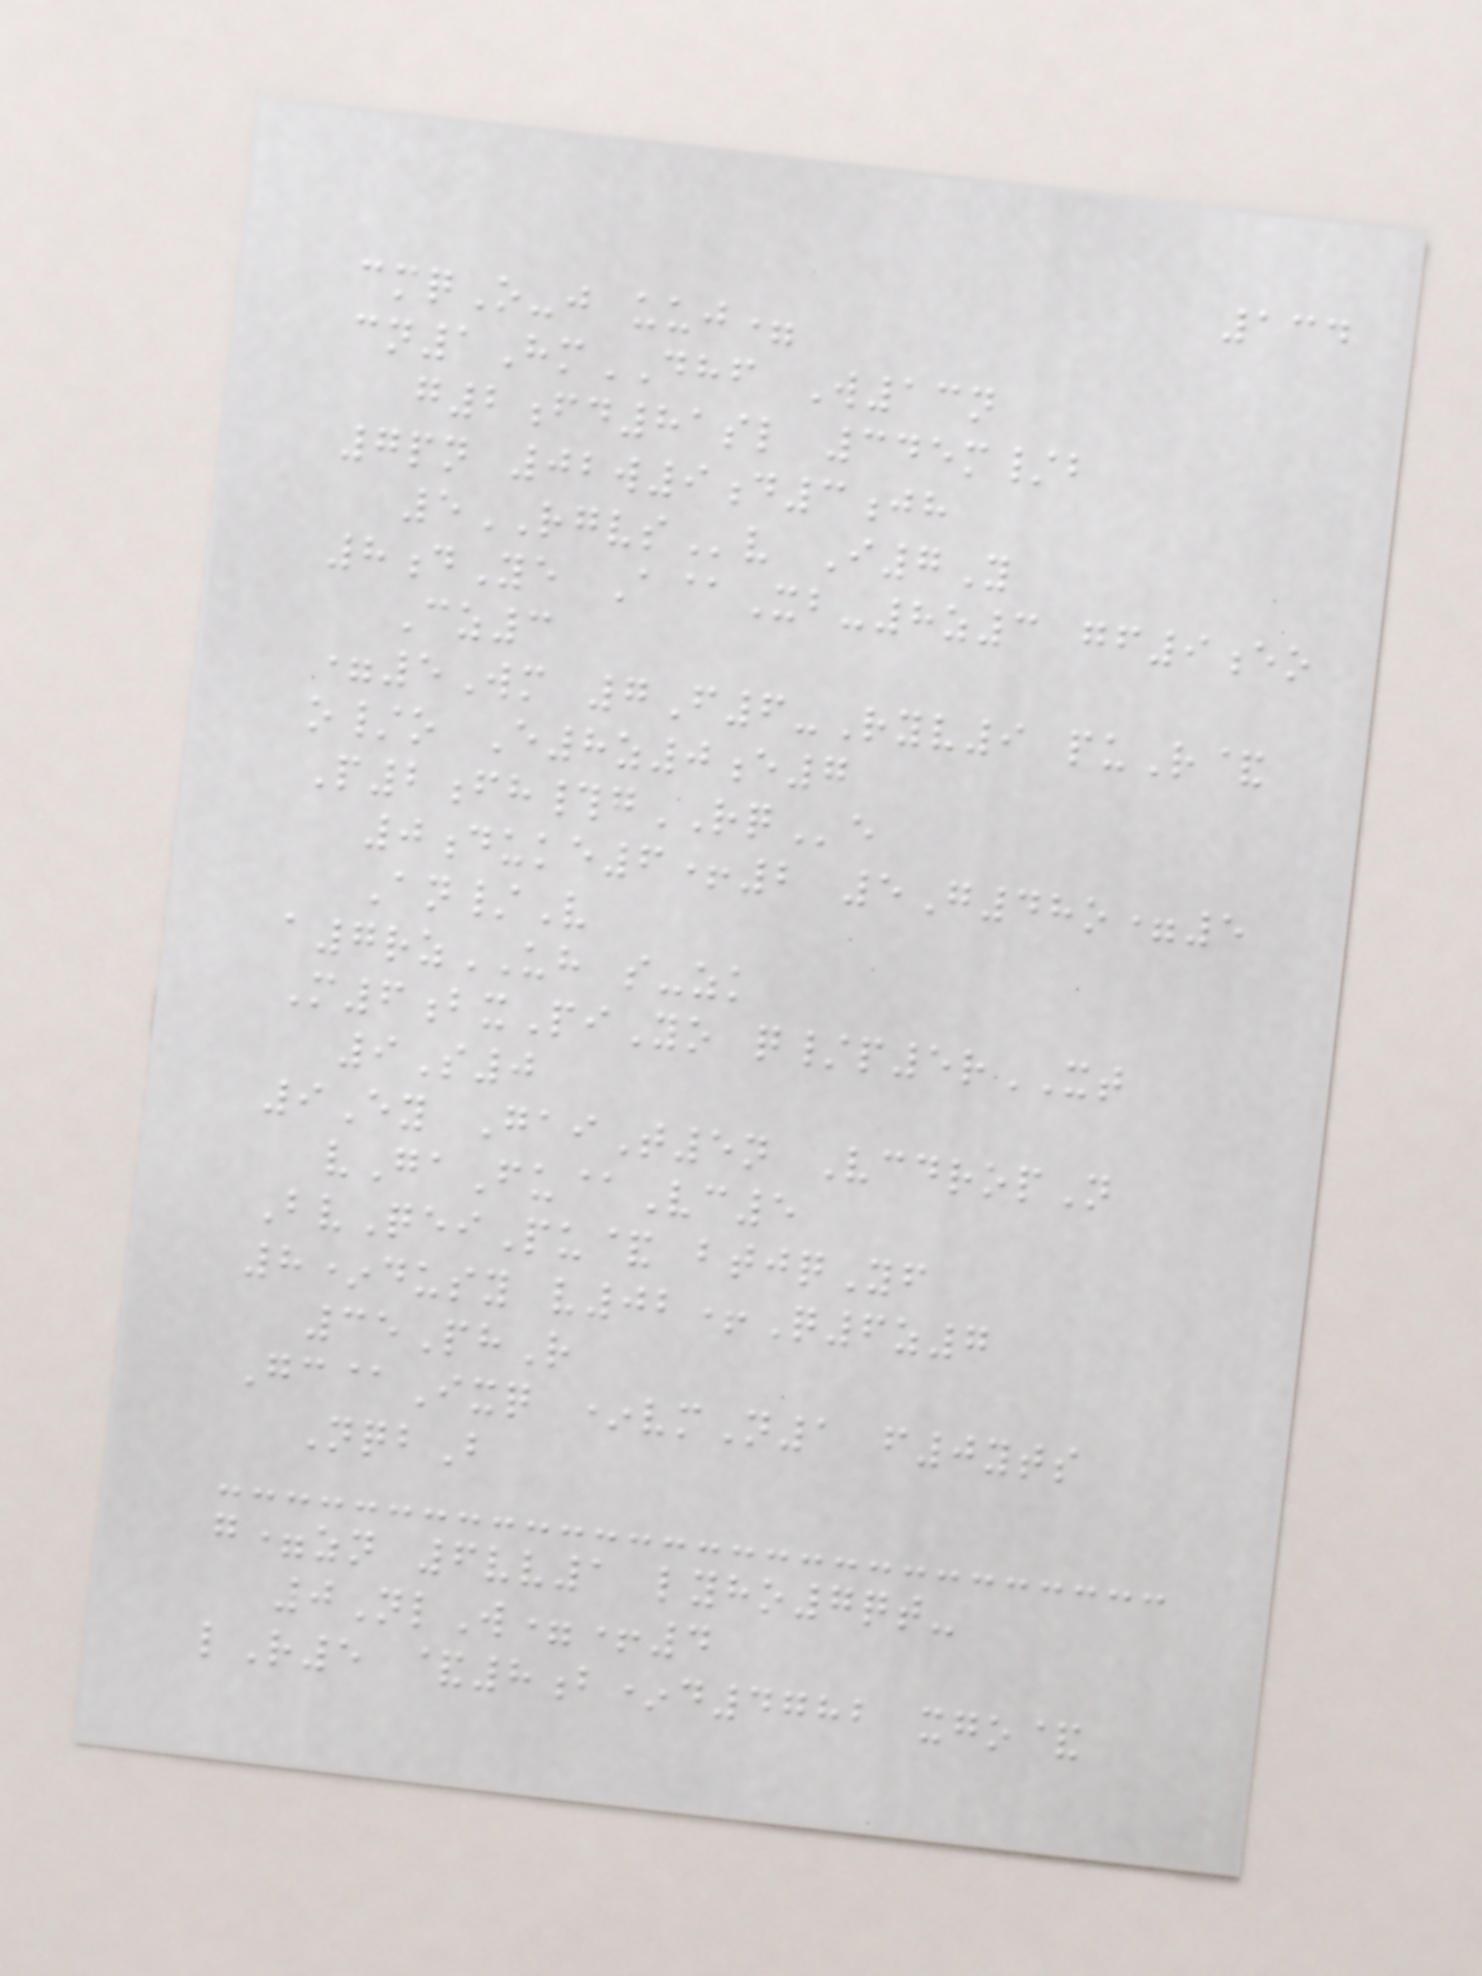134
cmqO-j uuj=
cn1HmDHF W13n
g2fd81sl 345m/b
7pn 02w9d3jh
5RGVSv I7Y
8dYe A@Xb-8z3 gf9eo
Cz3
=5Wm 7F6-Ryv9 puR&
o/o E8z0e7
P2fh#gRQe
0duke6+2 5G48o=5
An/V
a7rzUH s-zk
M6bxPiYo q/p5rXT
9S0
9Ey GaiT5n VcdropN
vGaFu@Vc5
BvQeiPu& btjqYf
8*dusy v02+Q6z7
35PhR
Gc@Ixq *vmN1 f0yts
NqbB
g=zn 6vv1 lyho7qt-
0NlW=+4
lR5 &8b*d4782 xgo&
